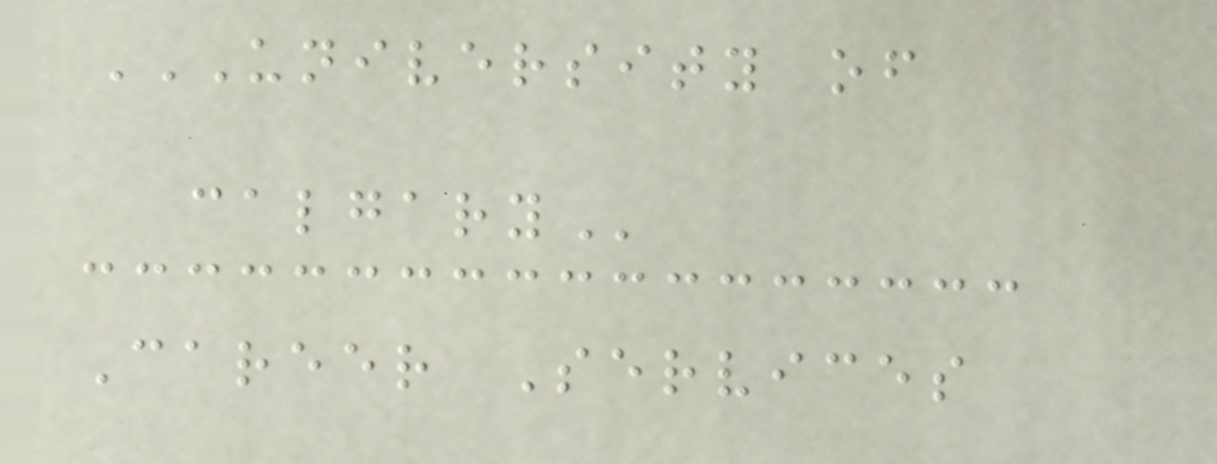UNIVERSITY OF
CALGARY
Career Services
